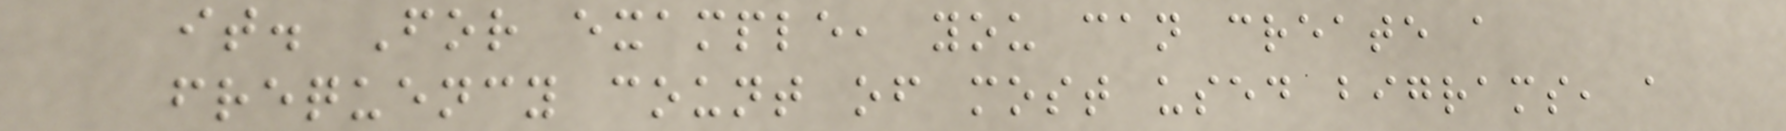it. For example, you can create a
frequency count of most used bigrams, a
